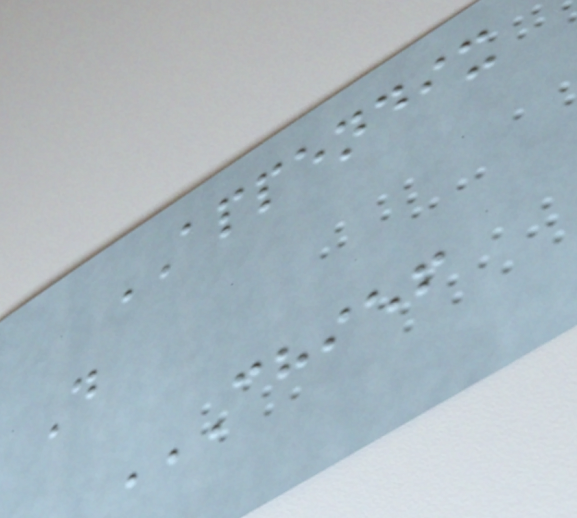APPENDIX
D
CHIEF
